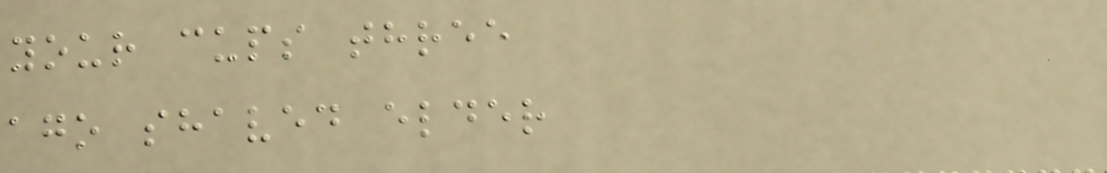your cups three
ago shaved elder
